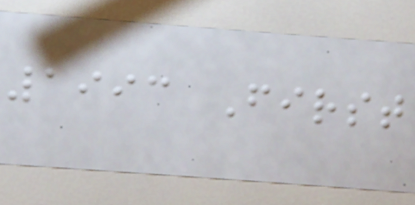1993 First
